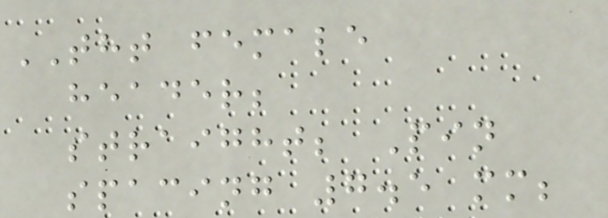THT female
header;
straight; Pin
spacing 7.5 mm;
